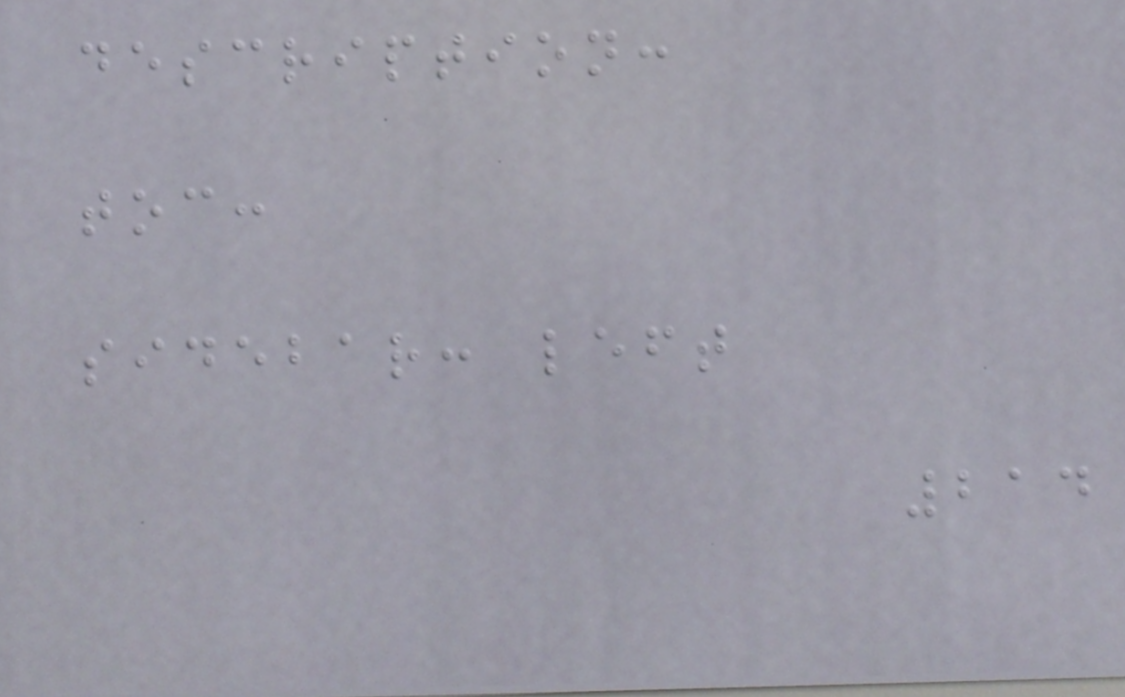description:
toc:
sidebar: left
214
